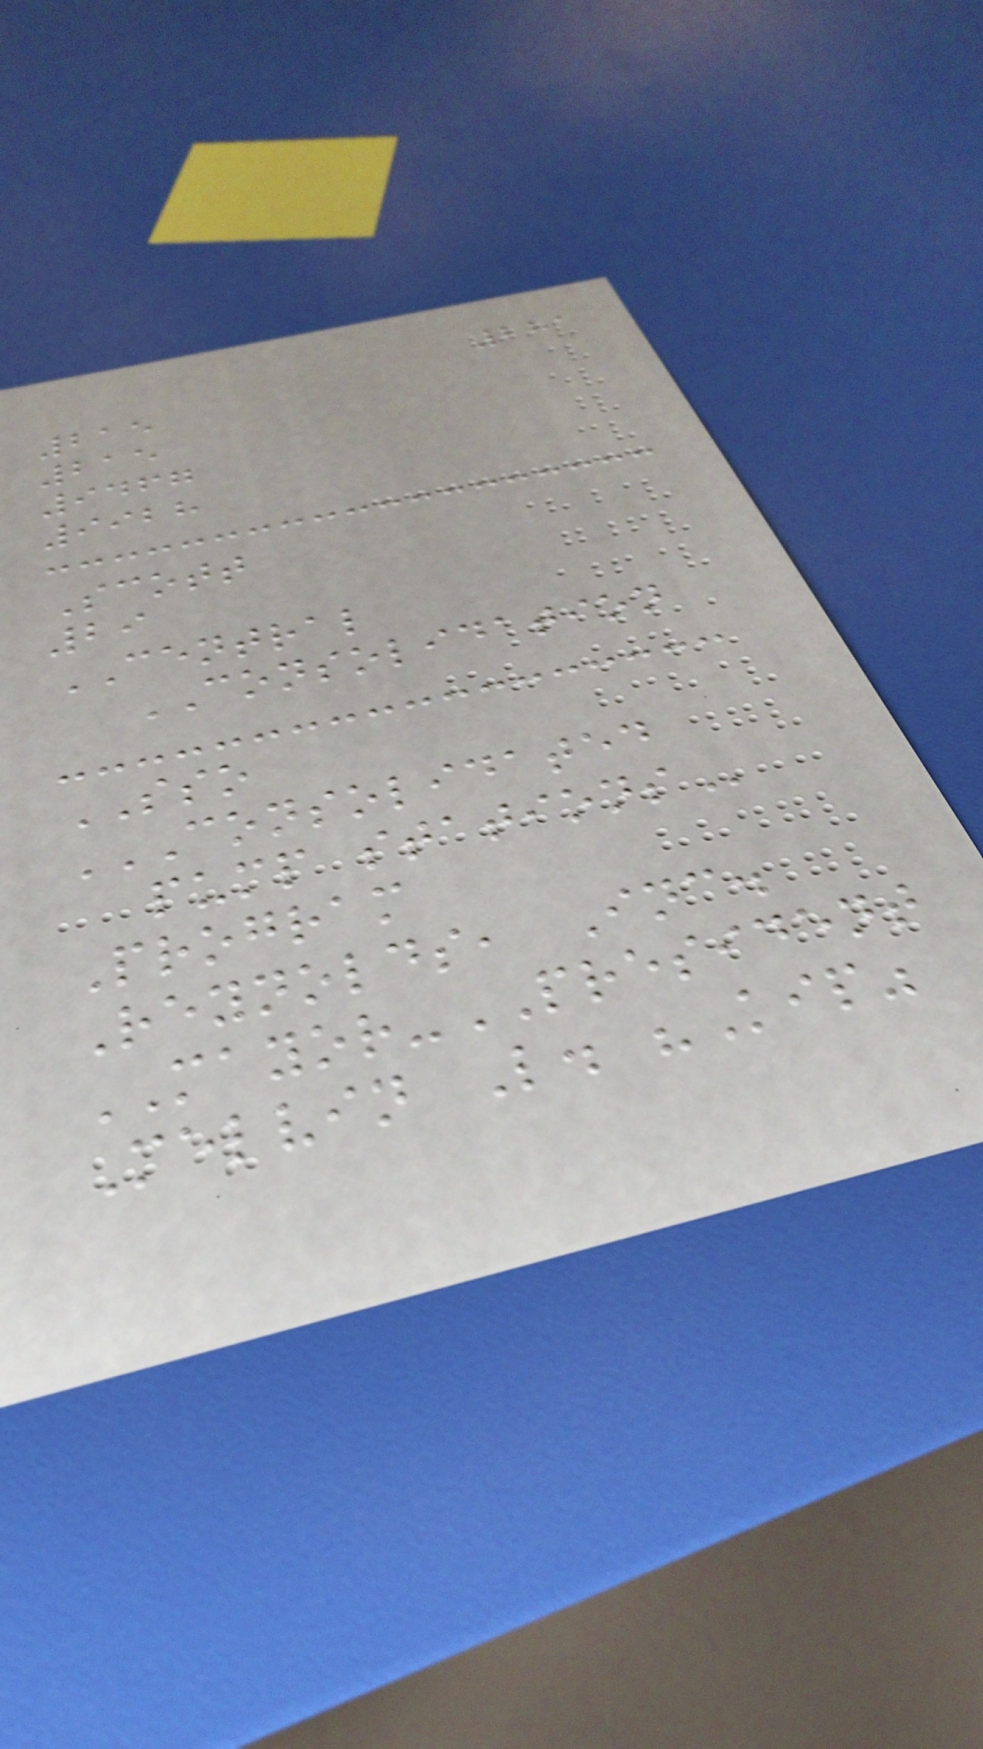281
215
215
9467
9928
Scott
29
CENTRAL
CONSOLIDATION
SSO
CONSOLIDATED
PUMP STATIONS
Program
Reynolds, Inc.
MAYOR-PRESIDENT
Melvin L. "Kip"
